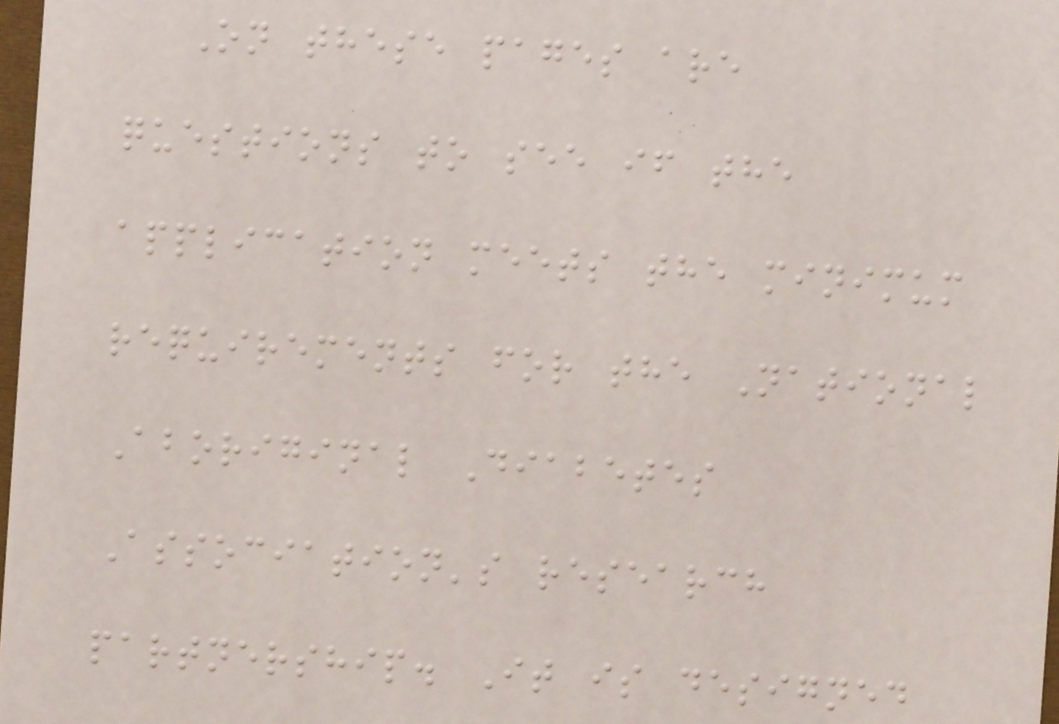On these pages are
questions to see if the
application meets the minimum
requirements for the National
Aboriginal Diabetes
Association's research
partnership. It is designed
